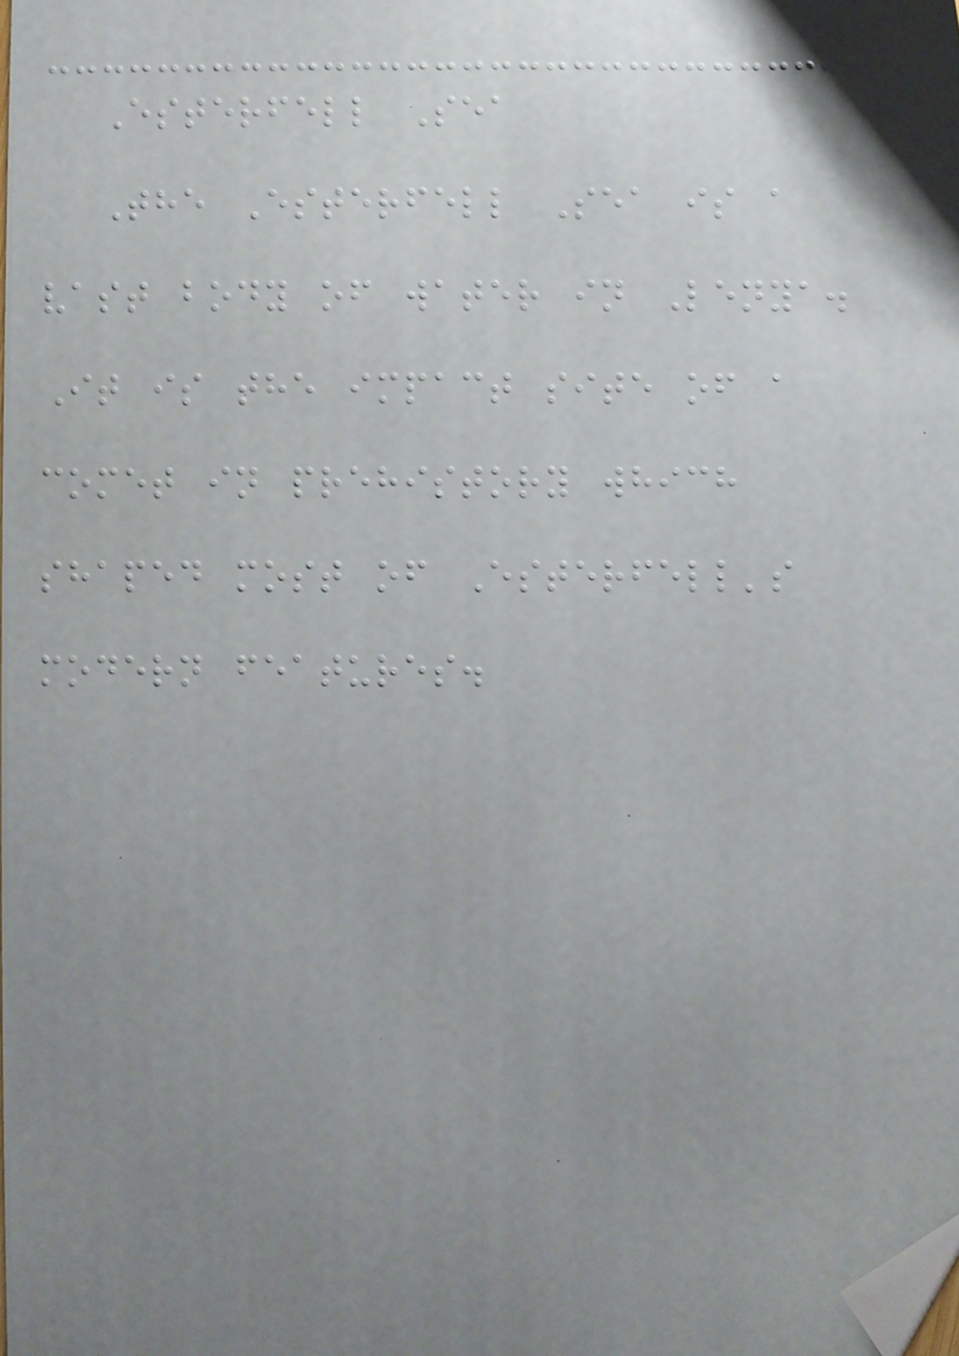Esterfell Sea
The Esterfell Sea is a
vast body of water in Lenya.
It is the impact site of a
comet in prehistory which
shaped most of Esterfell's
modern features.
